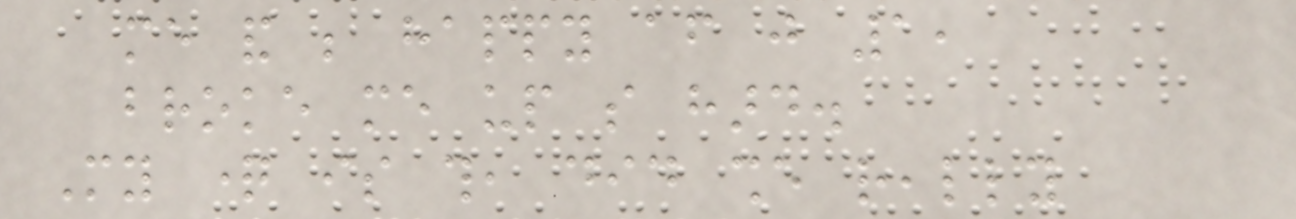me and be happy after just 1,
broke me up so hard.
My question is this, did she really
